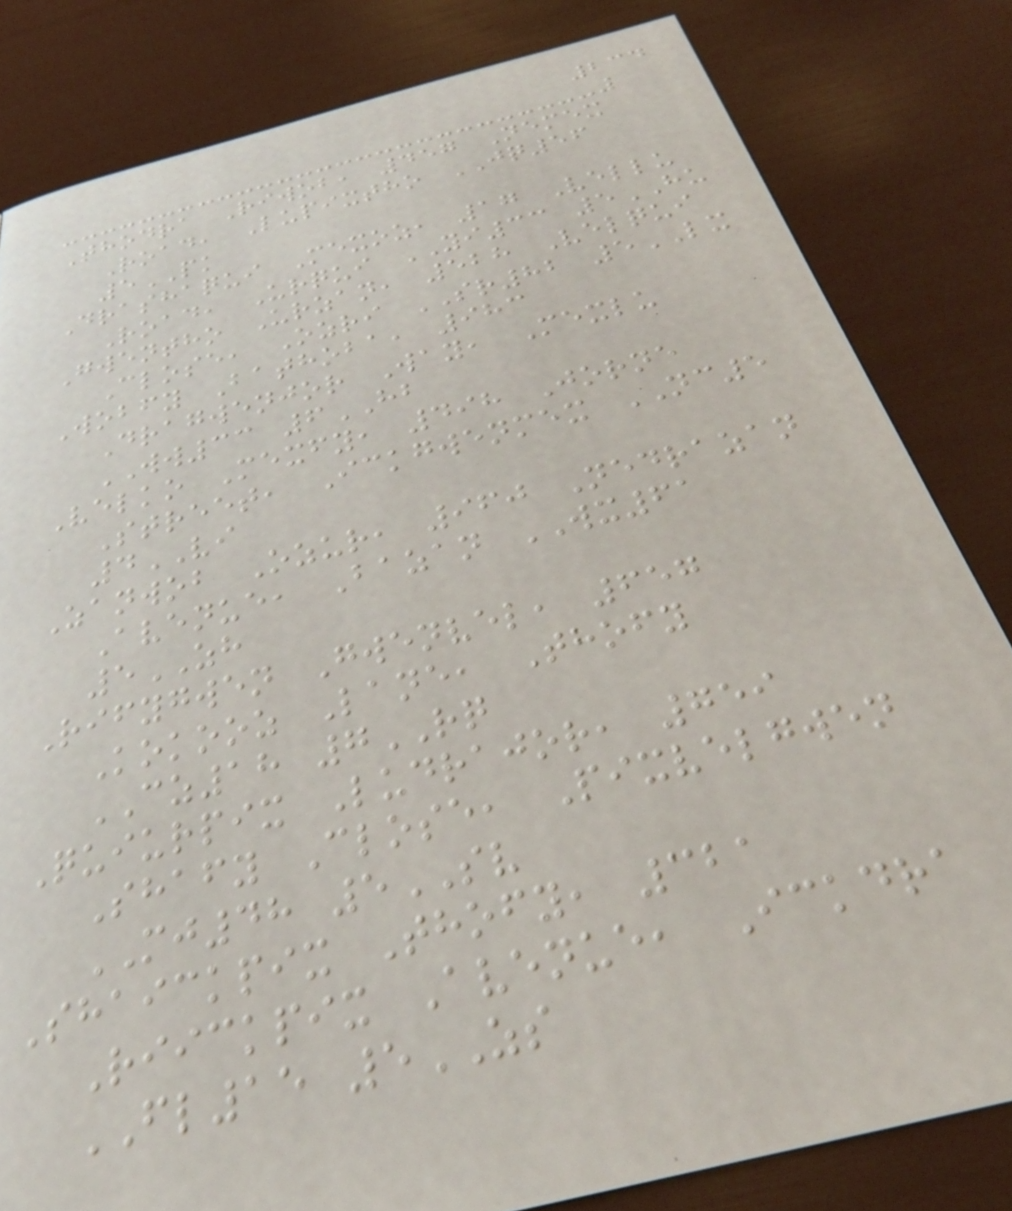234
Thodra Riwob, 457 Nemex
Road, Lupixtho JQ56
5PK
Drashaqui Mexoz, 17 Vellu
Road, Urqui YI33 5HU
Gwentho Urzan, 528 Velqui
Close, Ozri SR82 5LX
Wobfy Bathoba, 983
Dragwenjor Way, Mexlu
WW33 6HB
Velko Mexfy, 498 Jorne
Street, Ickgwenmex NC5
4VI
Zanwob Ozur, 960 Nedrazan
Avenue, Bazan WX61
5ZH
Rifygwen Gwenvel, 657
Kokooz Lane, Thofy
CZ18 7RQ
Quiurpix Ludrajor, 759
Shafy Close, Pixvelgwen
MJ48 5SV
Shaickpix Thofy, 321
Riickpix Avenue, Ickdra
FL15 5ZS
